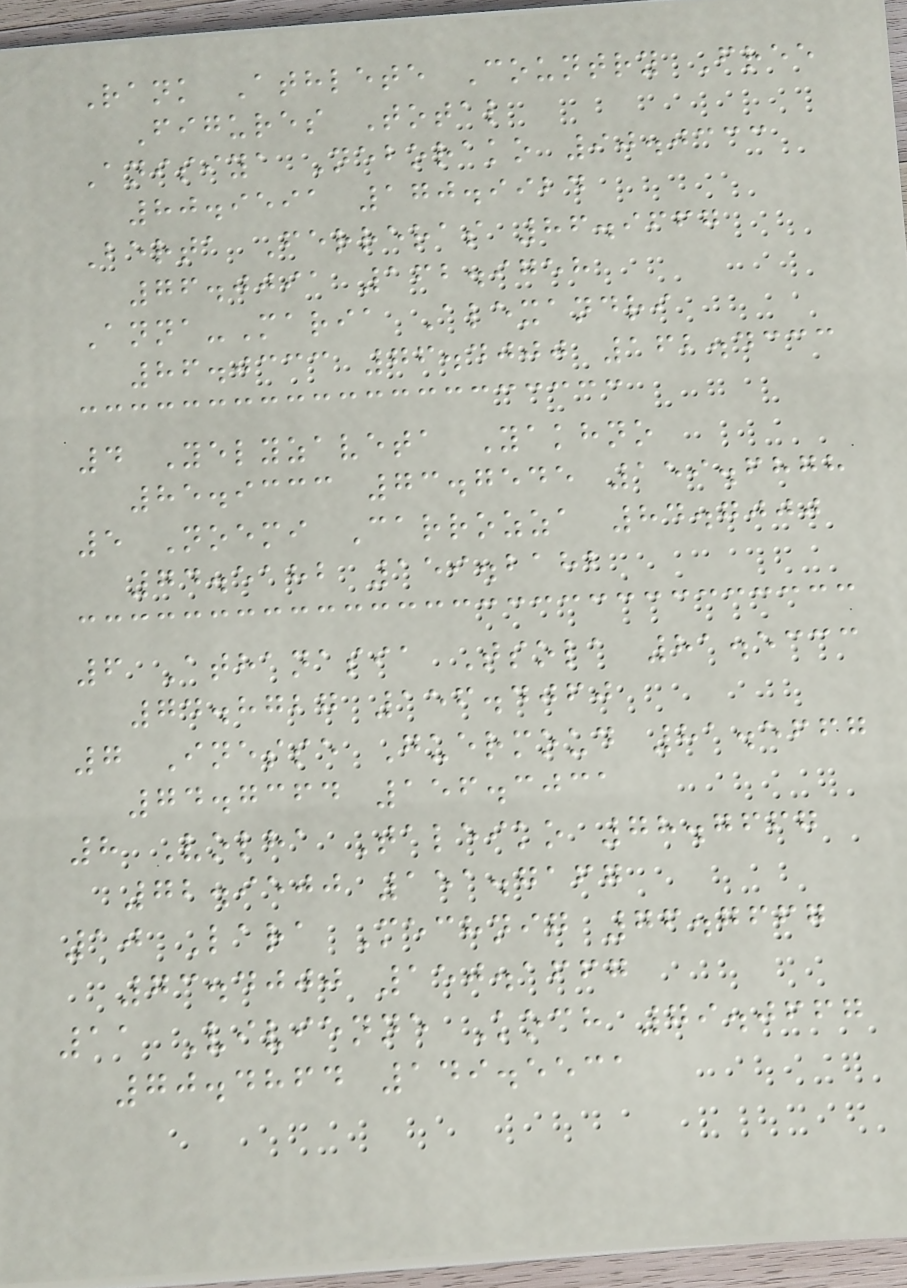Rank Athlete Country Free
Figures Total
Anisiya Neborako 90.0333
80.9591 170.9924
Berta Ferreras 86.9667
76.0091 162.9758
Anna-Maria Alexandri
86.0333 76.4000 162.4333
4 Yelyzaveta Yakhno
85.9333 73.7545 159.6878
5 Noemi Carrozza 84.7000
74.5182 159.2182
6 Athanasia Tsola 81.5333
74.8727 156.4060
7 Inesse Guermoud 81.5667
74.7364 156.3031
8 Volha Taleiko 78.7667
72.9500 151.7167
10 Lara Mechnig 76.7667
73.4000 150.1667
11 Vivienne Koch 79.0667
70.4864 149.5531
